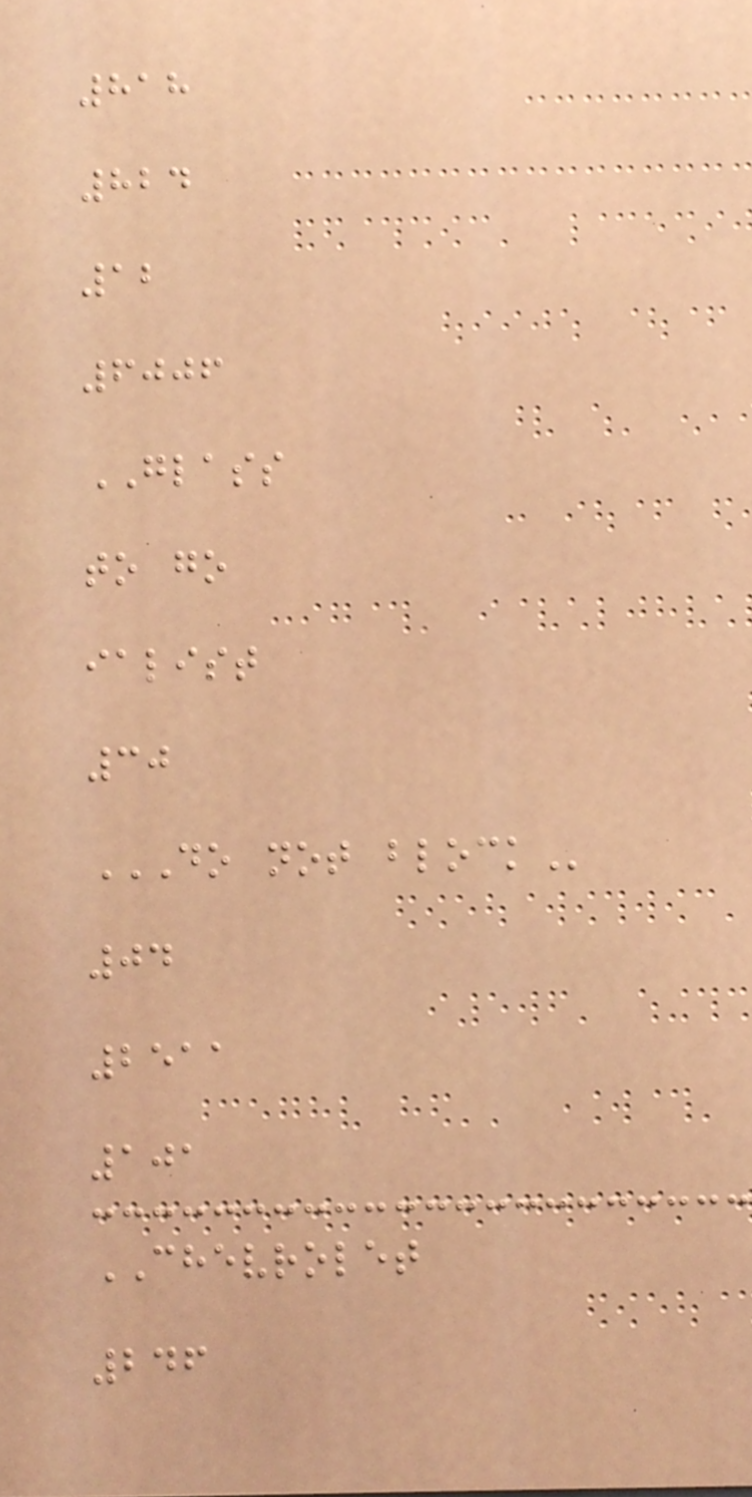818
824
12
6006
GLASS
to go
ialist
30
DO NOT BLOCK
04
2511
101
CHEVROLET
246
